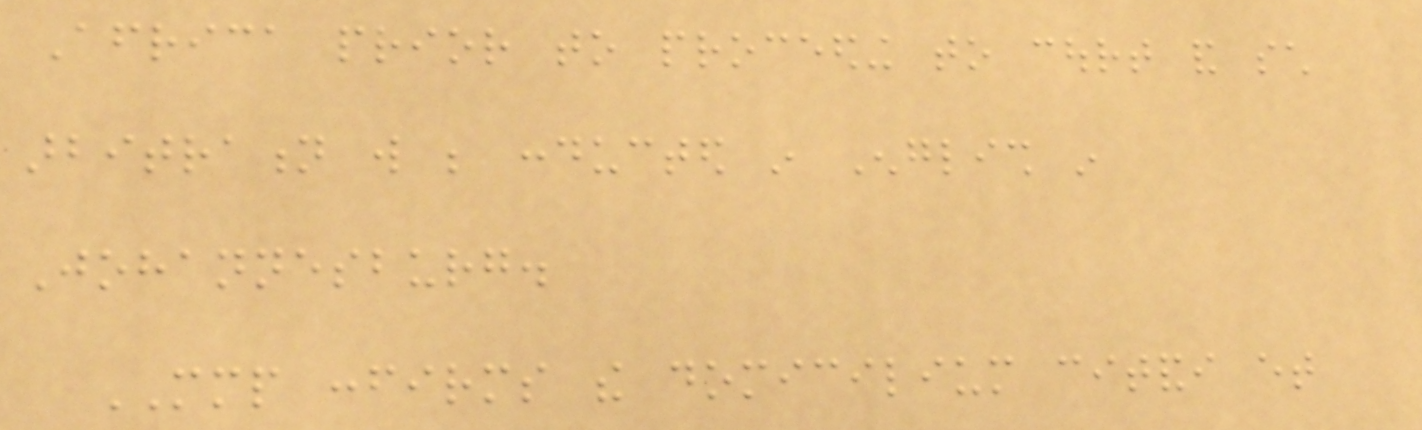Africa prior to proceeding to court and such
arbitration will be conducted in English in
Johannesburg.
MMP confirms the domicilium citandi et
